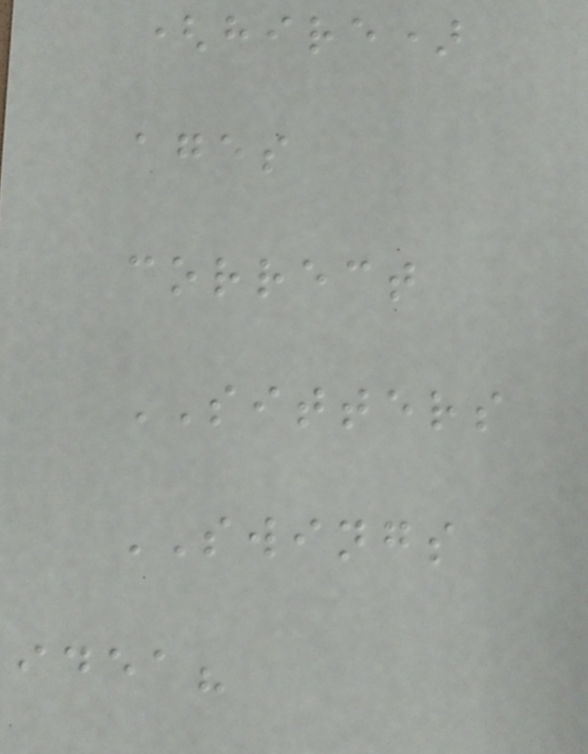(hire)
ages
correct
SITTERS
SWINGS
idea?
